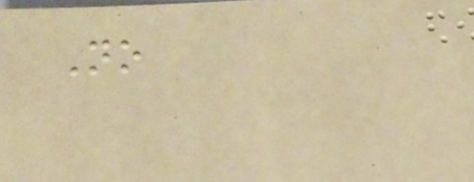No
